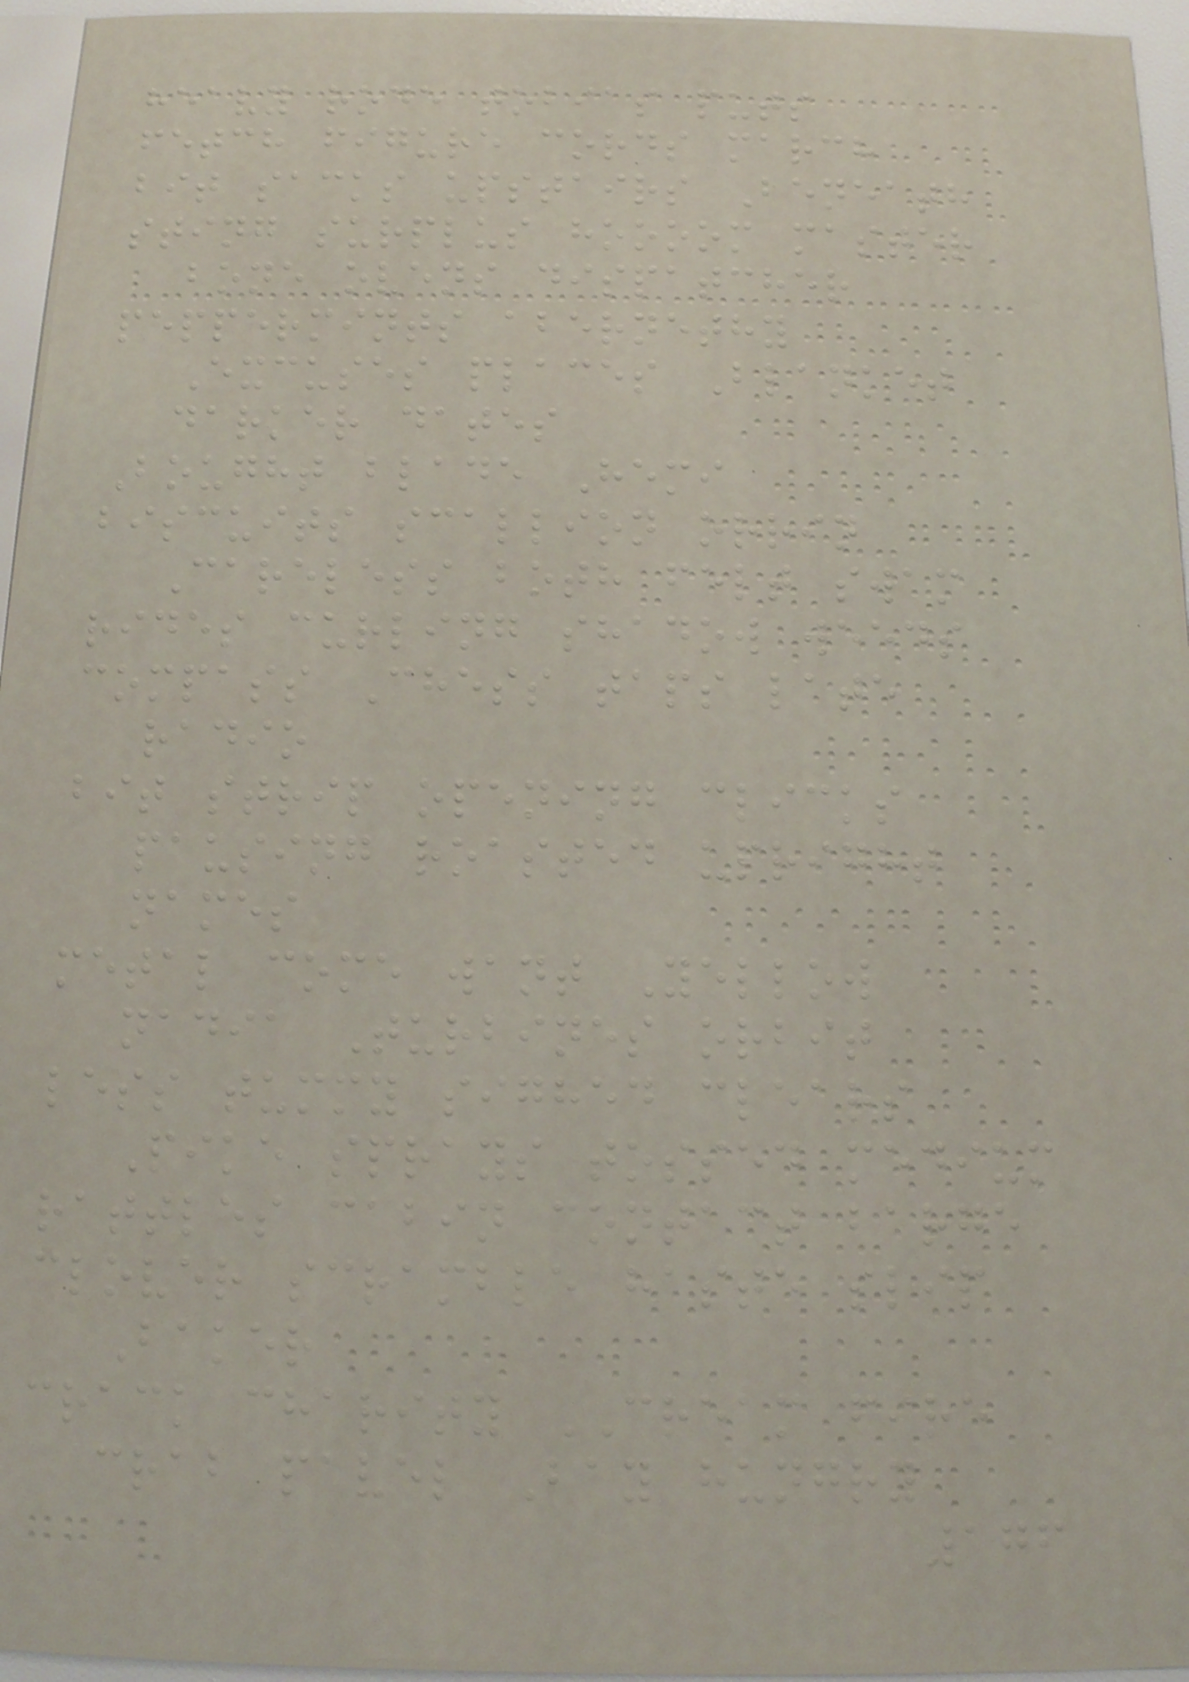heavy rode tobias puts
fetch figure cords march
bit sacks upstairs Beneath
sting surplus hoooom master
bone ovens dispatcher
peppermints abernethy
Excuses places Blanket
darker dates
Bought blade Hemi
biscuits scallion orrin
Careless both felt swam
rides curling shadow weeds
compass Chess taps late
radio
bit strip opening clicks
pausing roasted upright
names
metal come want Yellow
nadia Turbines orbit
less tummy sighed clears
Pike sprays tossed medium
rattles cabin contact barge
clover scramble haste slip
Baker
crack charity CREAM fire
crab pavel Bay hungry
176
